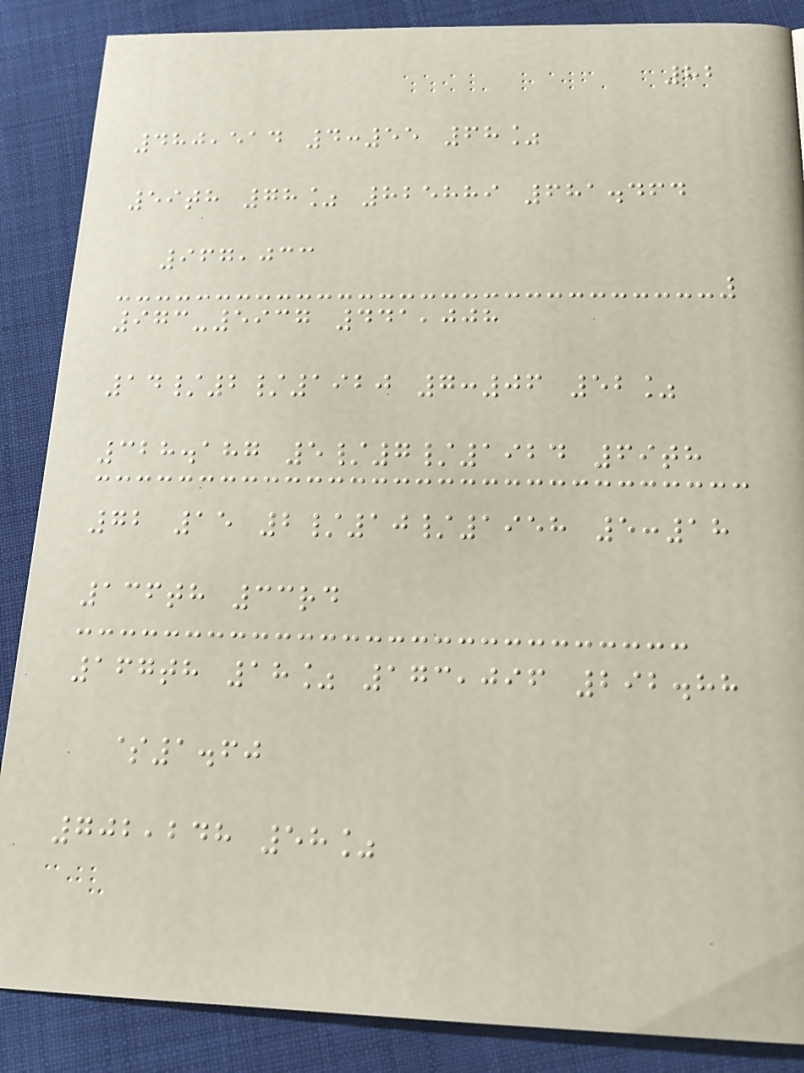82
480,514 4:55 68%
59th 78% 825889 681.464
967,033
973-5937 441,008
14/2/1920 7:06 52%
328.187 5/7/1924 69th
72 15 2/10/1958 5:18
136th 33rd
167th 18% 173,096 292.88
$1.60
702,248 58%
